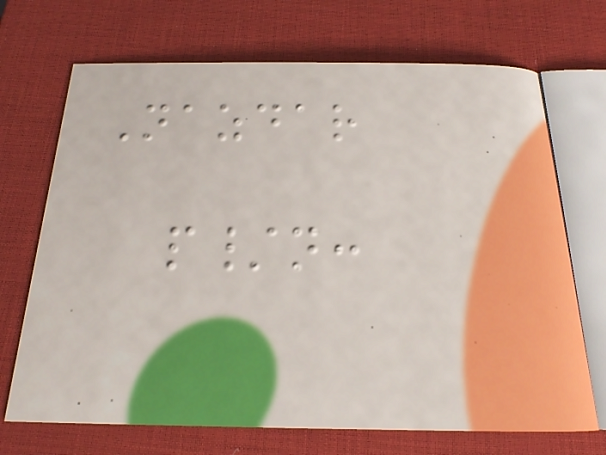Nazdar
p/n:
